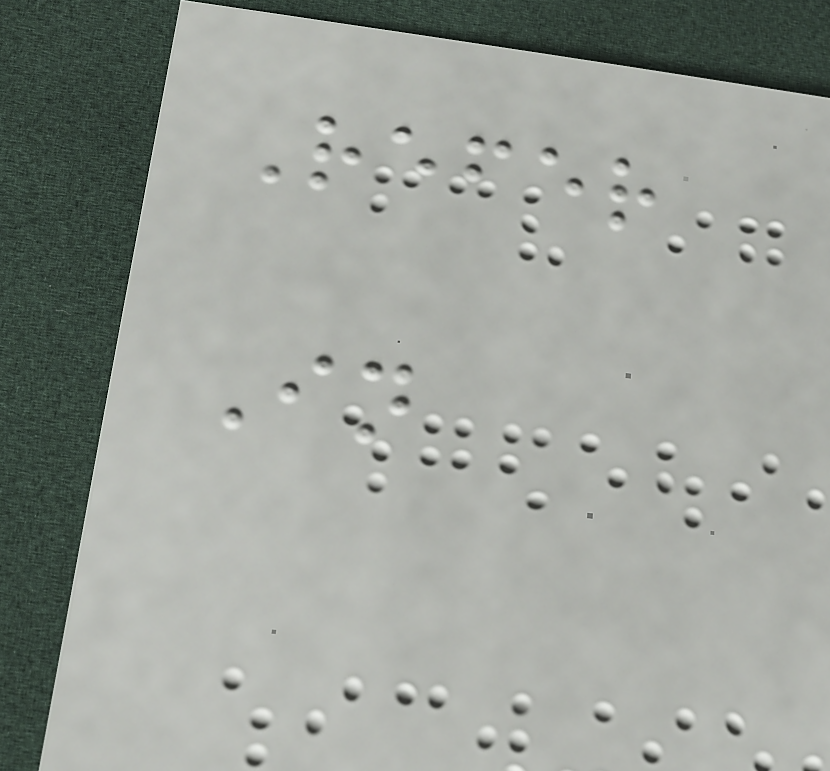Refer
In
